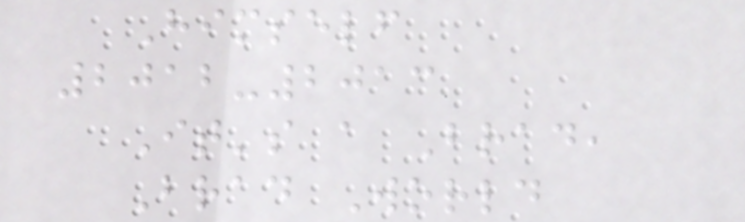Himself
2012-2013
It's a Brad,
Brad World
